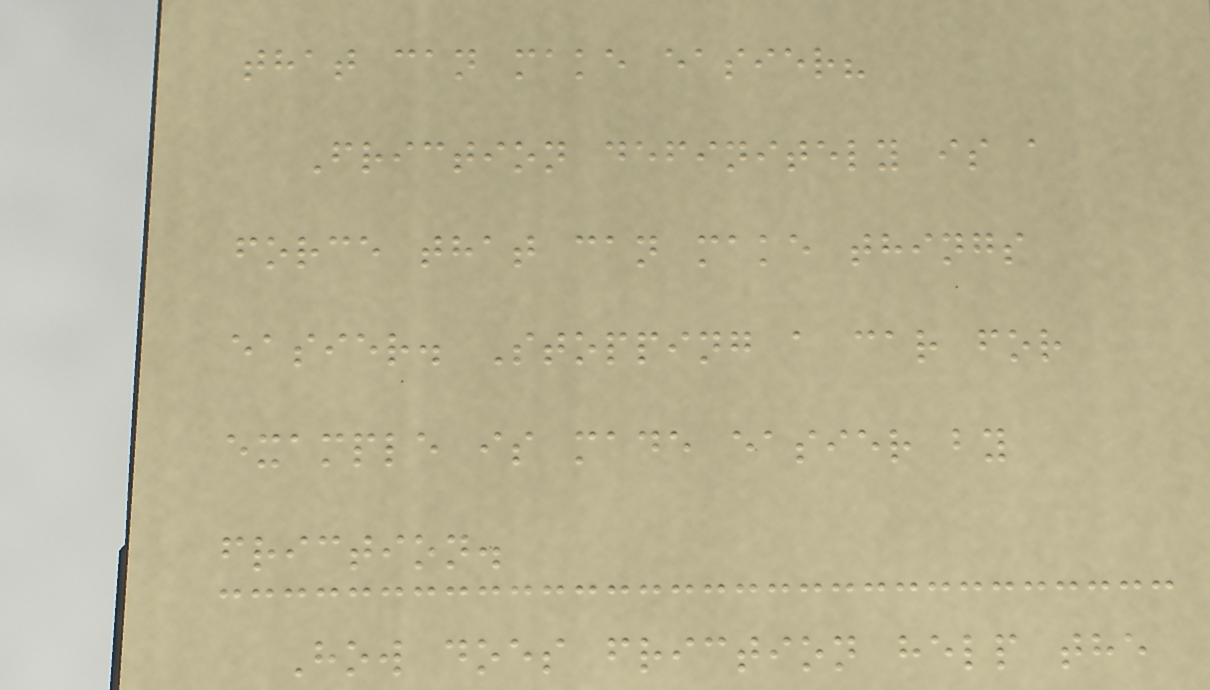that can make easier?
Friction definitely is a
force that can make things
easier. Stopping a car for
example is made easier by
friction.
How does friction help the
